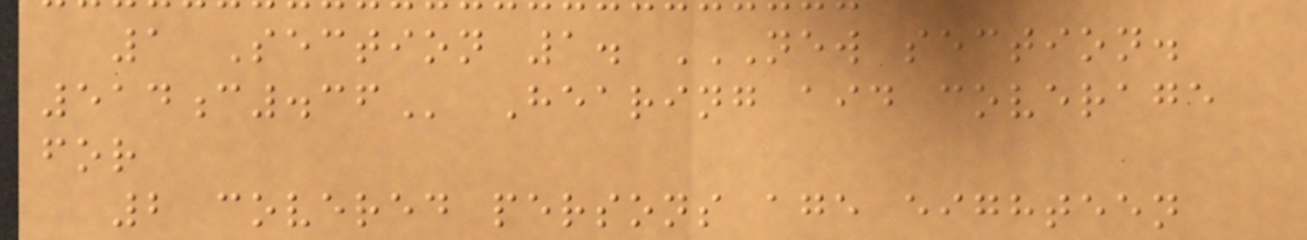1 Section 1. NEW SECTION.
514C.36 Hearing aid coverage
for
2 covered persons age eighteen
